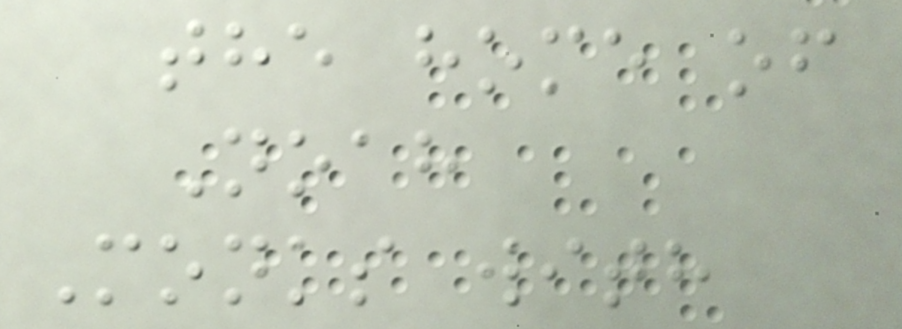the home of
Noah
Monks with
